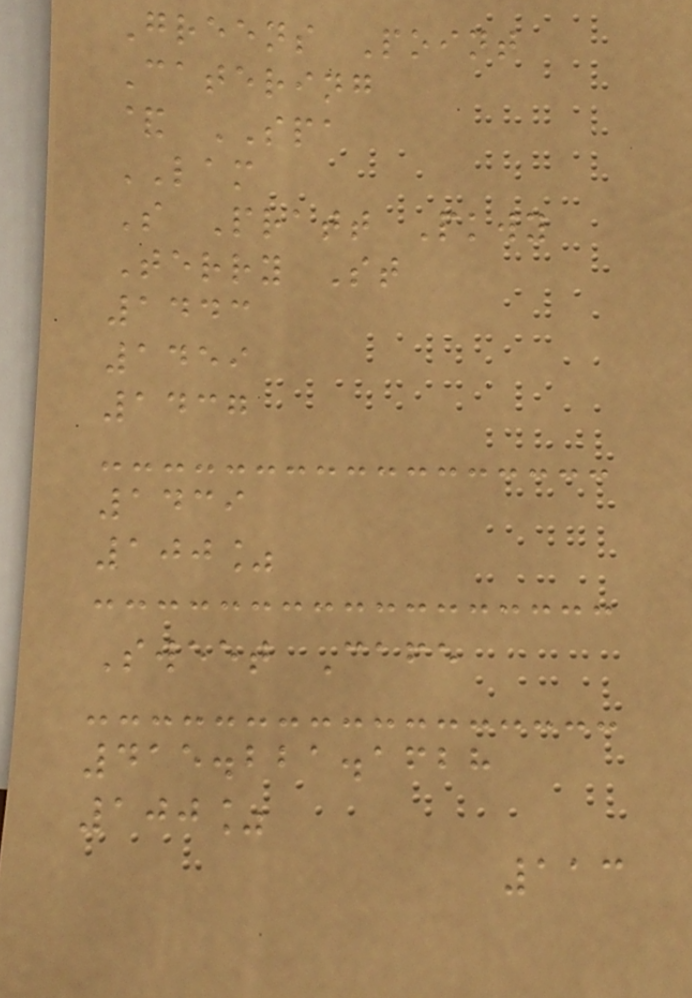Greens Point
Catering
& SPA
LAM
S Pratt Pkwy
Terry St
1443
1459
1437
1439
100%
Sweet Cafe
415.221.1628
100%
113
